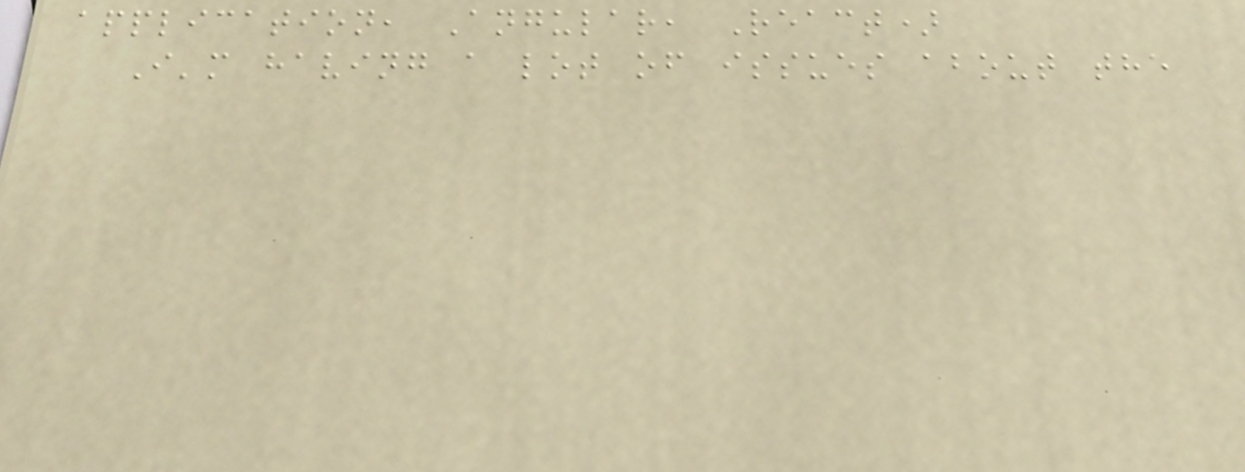application, Angular, React)
I'm having a lot of issues about the
